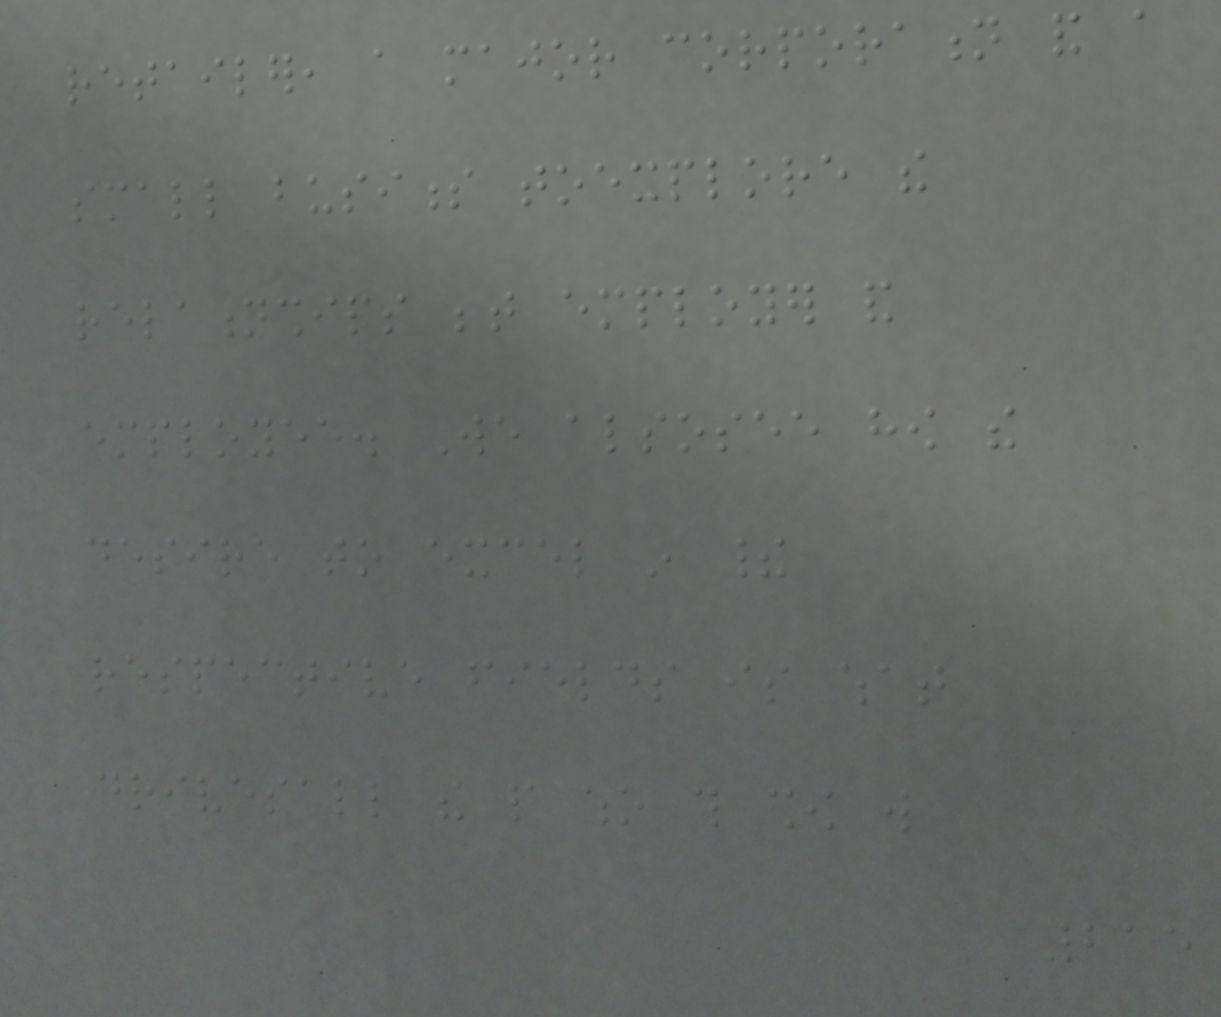retailer, a major corporation and a
small business toexplore the
relationships between employer and
employee. We alsosee how the
desire to excel in their
respective fields is what
drivesall the people who this show will
215
